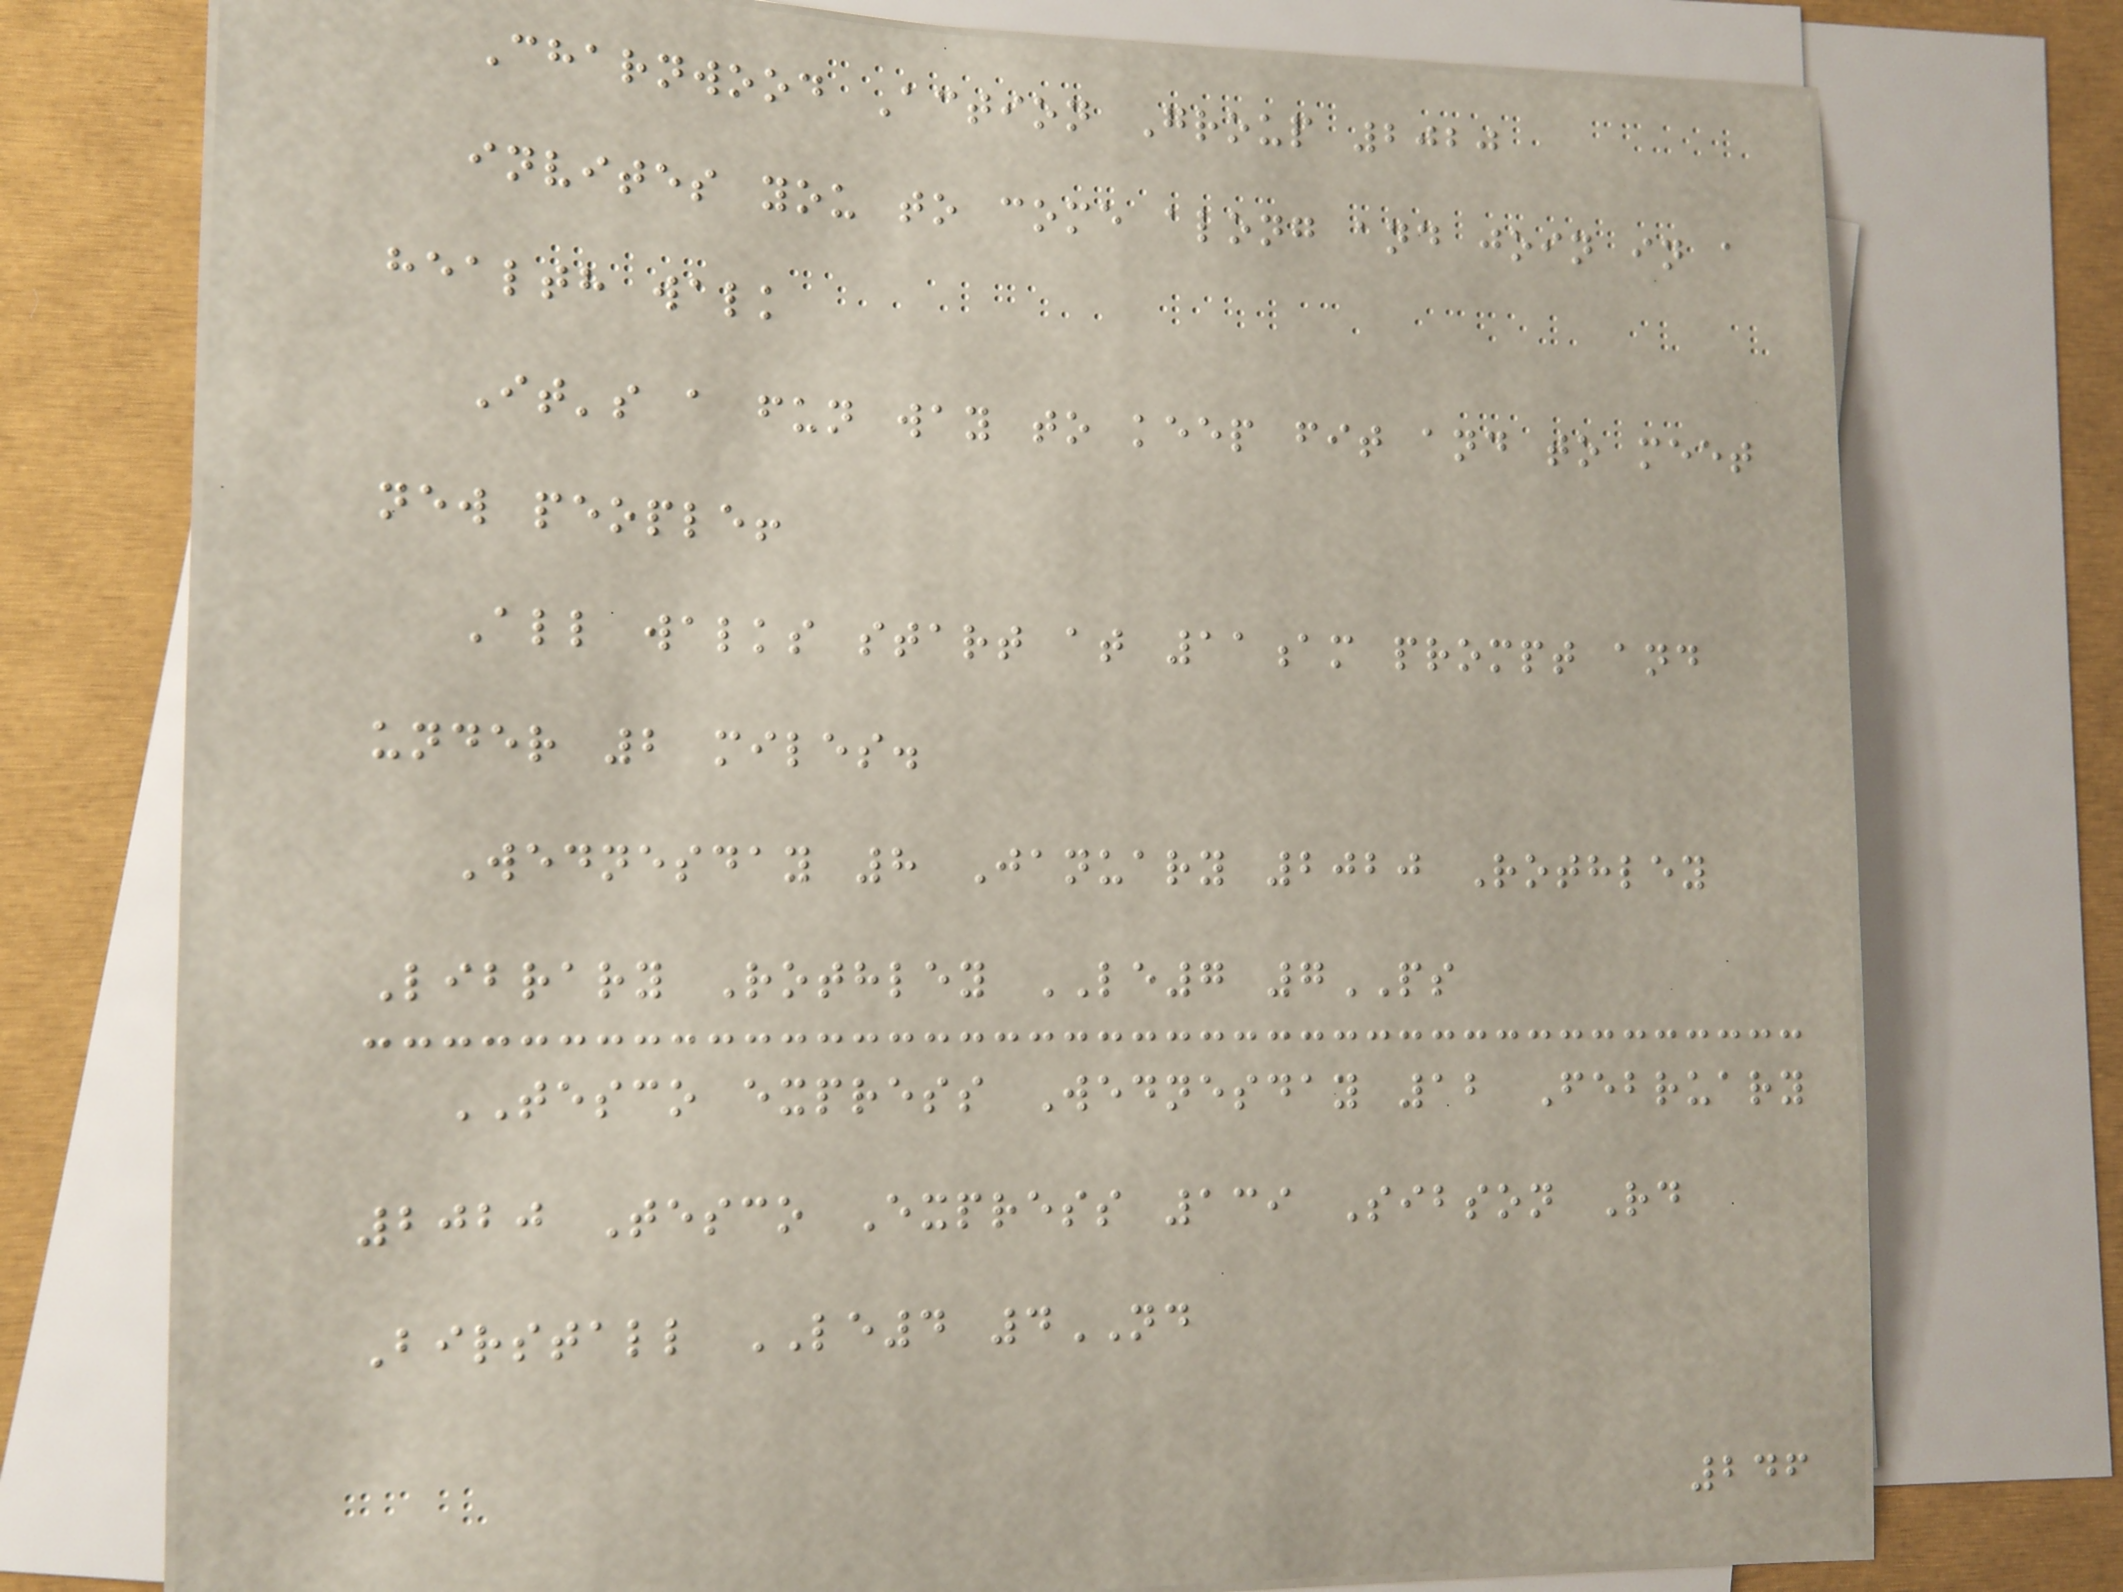Charnwood Action Group 2020
invites you to come along and join in a
health walk
It's a fun way to keep fit and to meet
new people!
All walks start at 11am prompt and
under 2 miles.
Wednesday 8 January 2020 Rothley
Library Rothley LE7 7PS
TESCO express Wednesday 12 February
2020 Tesco Express 139 Sibson Rd
Birstall LE4 4ND
246
